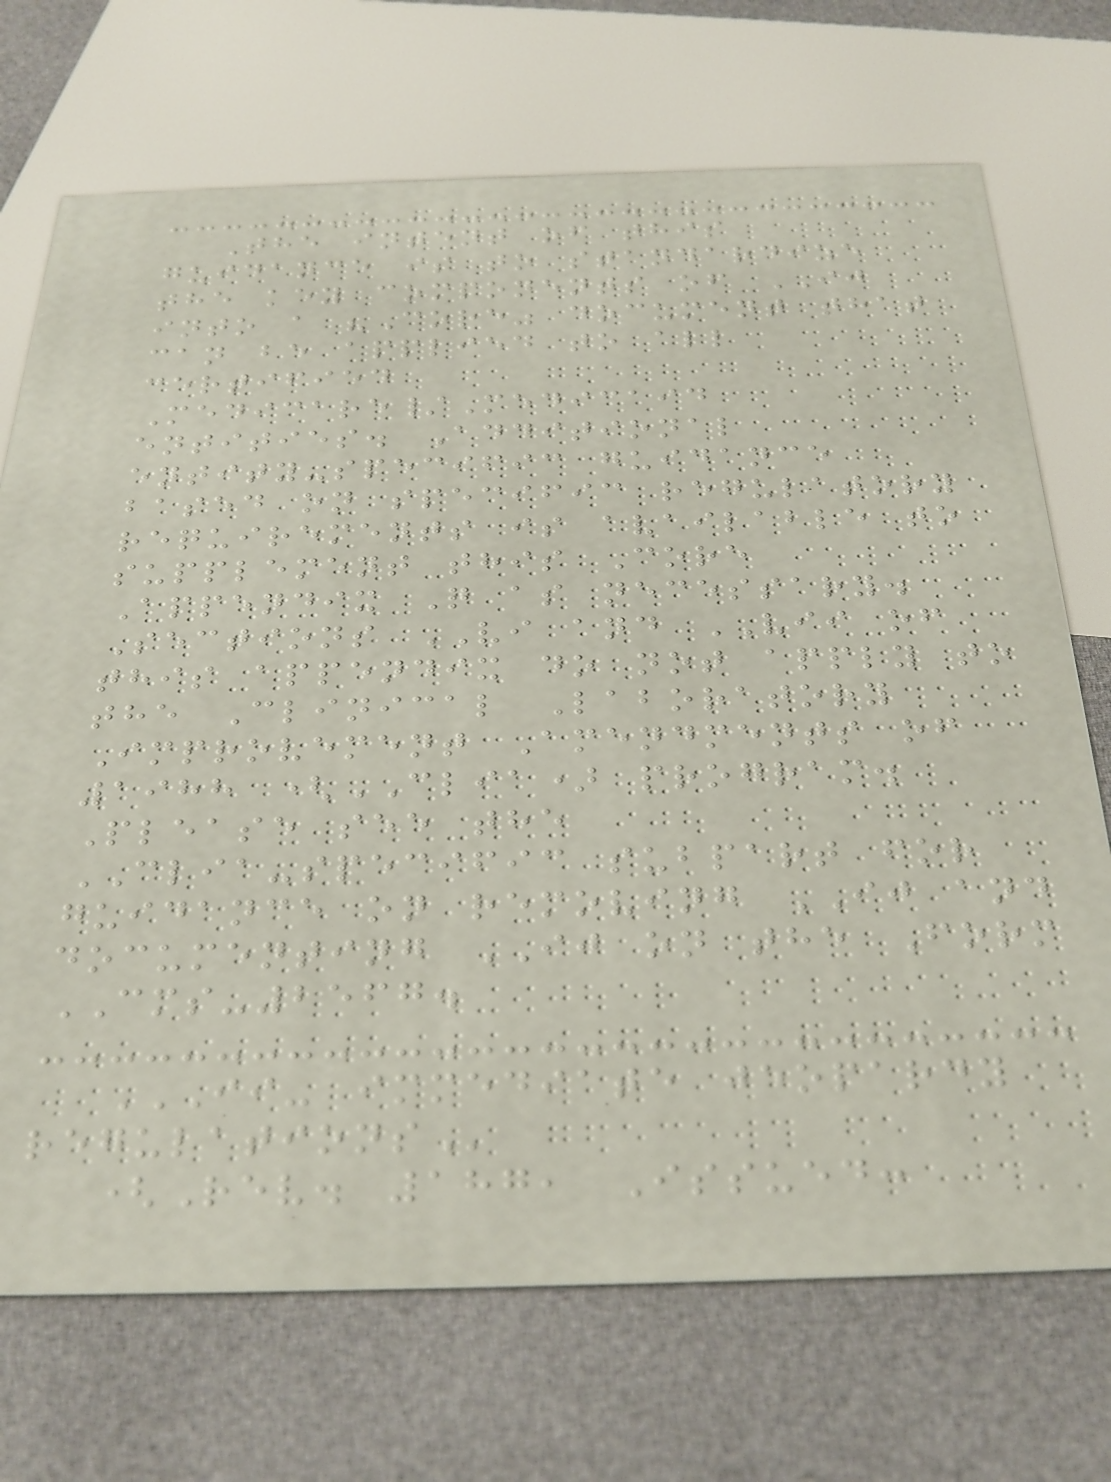The intent of this
guidance is to standardize
the key components of IJ
into a "Core" document that
can be applied to all
certified
Medicare/Medicaid
entities. Additional
entity-specific guidance
based on specific regulatory
requirements is available to
supplement this Core
Appendix Q as necessary.
Sections VI and VII of
this appendix do not apply to
the Clinical Laboratory
Improvement Amendments of
1988 (CLIA) program.
Please see the
CLIA-specific subpart for
guidance on removing IJ and
documenting IJ on the Form
CMS-2567.
II- IMMEDIATE JEOPARDY
REGULATIONS
(Rev. 187, Issued:
